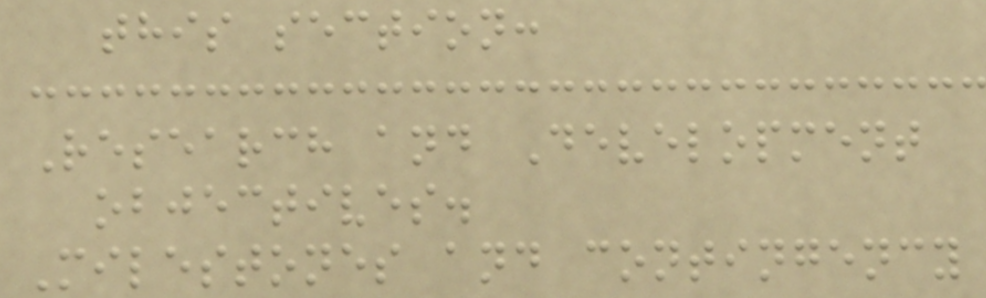this section:
Research and Development
objectives.
Milestones and contingency
